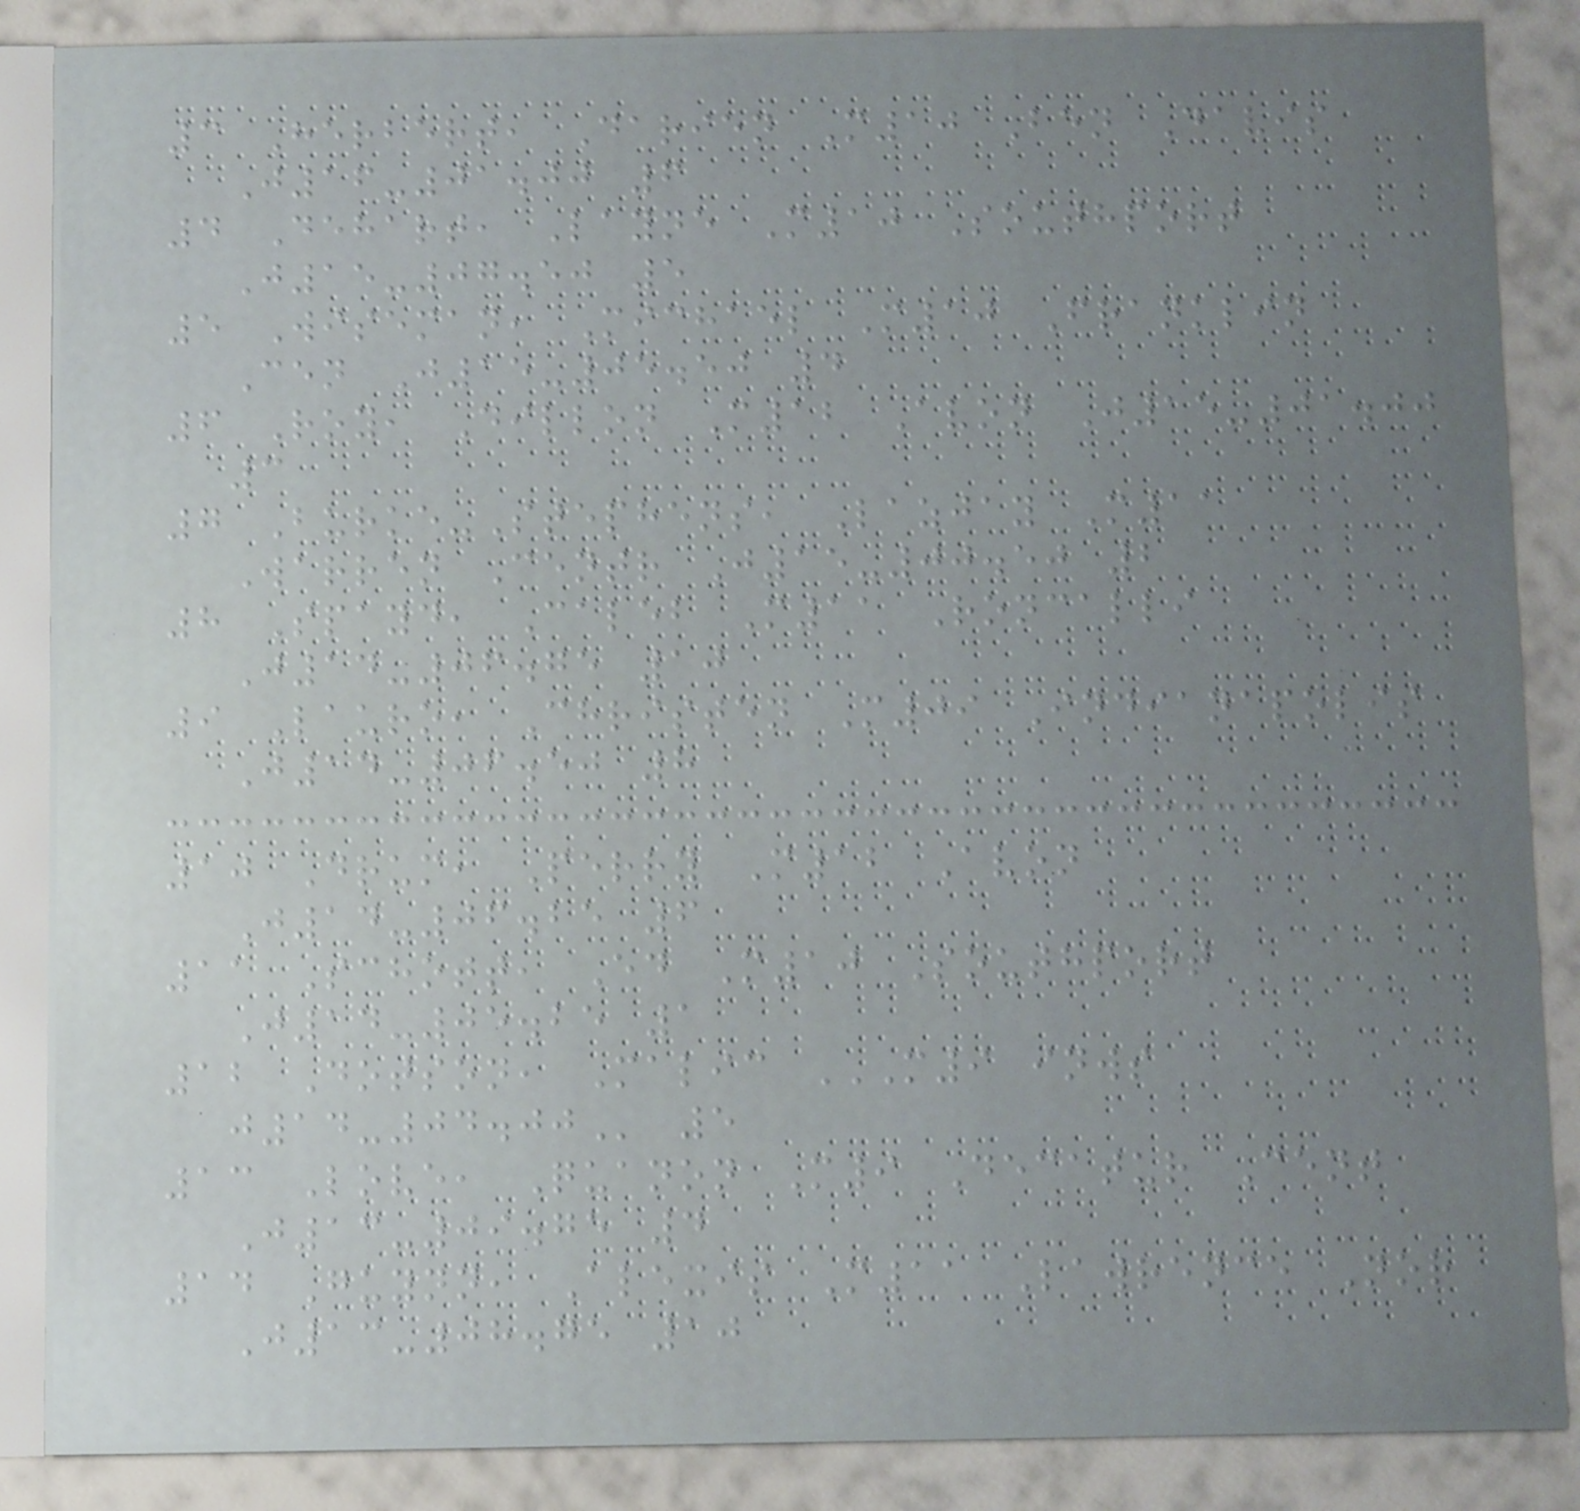3 Herbert, Darien M10 Ben Davis
J16-01.00 6
4 Dehart, Layne M10 Southport
J15-07.50 5
5 Wiseman, Michael M10 Franklin
Cen J15-05.50 4
6 Roy, Dillon M12 Avon J15-01.00
3
7 Burke-Stephens, Lazjay M11
Warren Centr J15-00.50 2
8 Spayd, Caleb M11 Roncalli
J14-06.75 10
9 Lauro, Christen M09 Indianapolis
J14-06.50 8
10 Drum, Perry M12 Avon
J14-06.25 6
11 Schott, Ed M10 Southport
J14-05.25 1
12 Dotson, Malic M9 INWS
J14-04.00 5
13 Love, Quanon M9 Decatur Cent
J13-09.75 4
14 Guynn, Alexis M11 Lawrence Nor
J13-08.75 10
